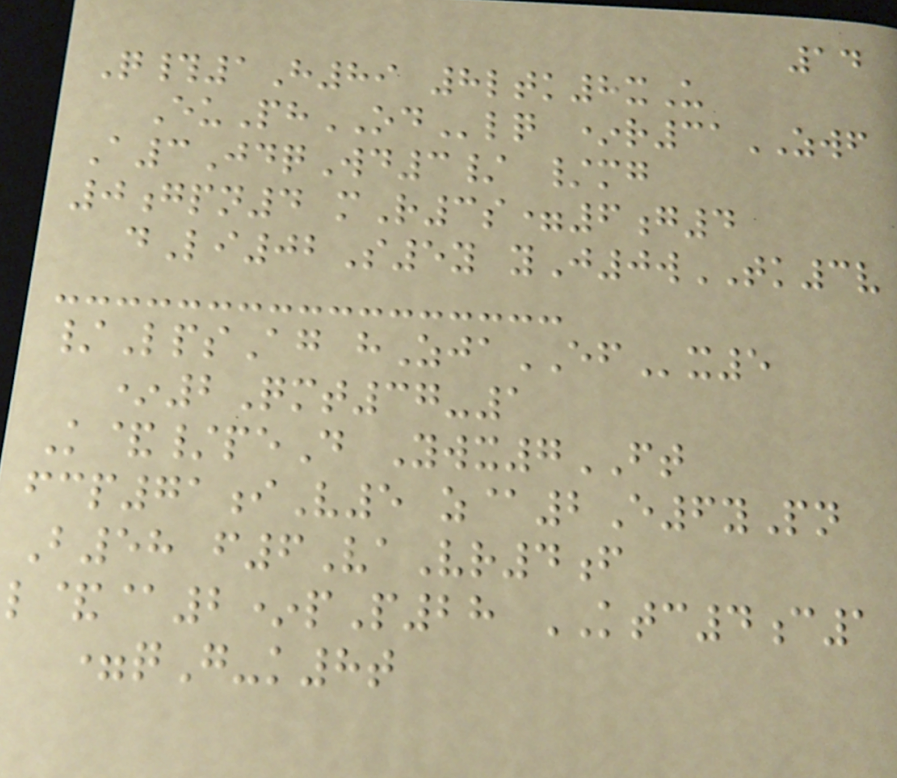14
Q#1H89 8ltk8xU
EuPhODlq *r31ZWF
A3JdqWd3/ /mg
0gpn4 mR3s=6g4
dLi02S5y yJ0wTK3v
/LpsAg hZjaEFx5
*2Qmt37-1
K&/peD Ywx7FT
fcp71iV5 z@2E6yPn
B58 f6VaVr4f
l&@2*pP28 KTC4c1
=qG-k8t
